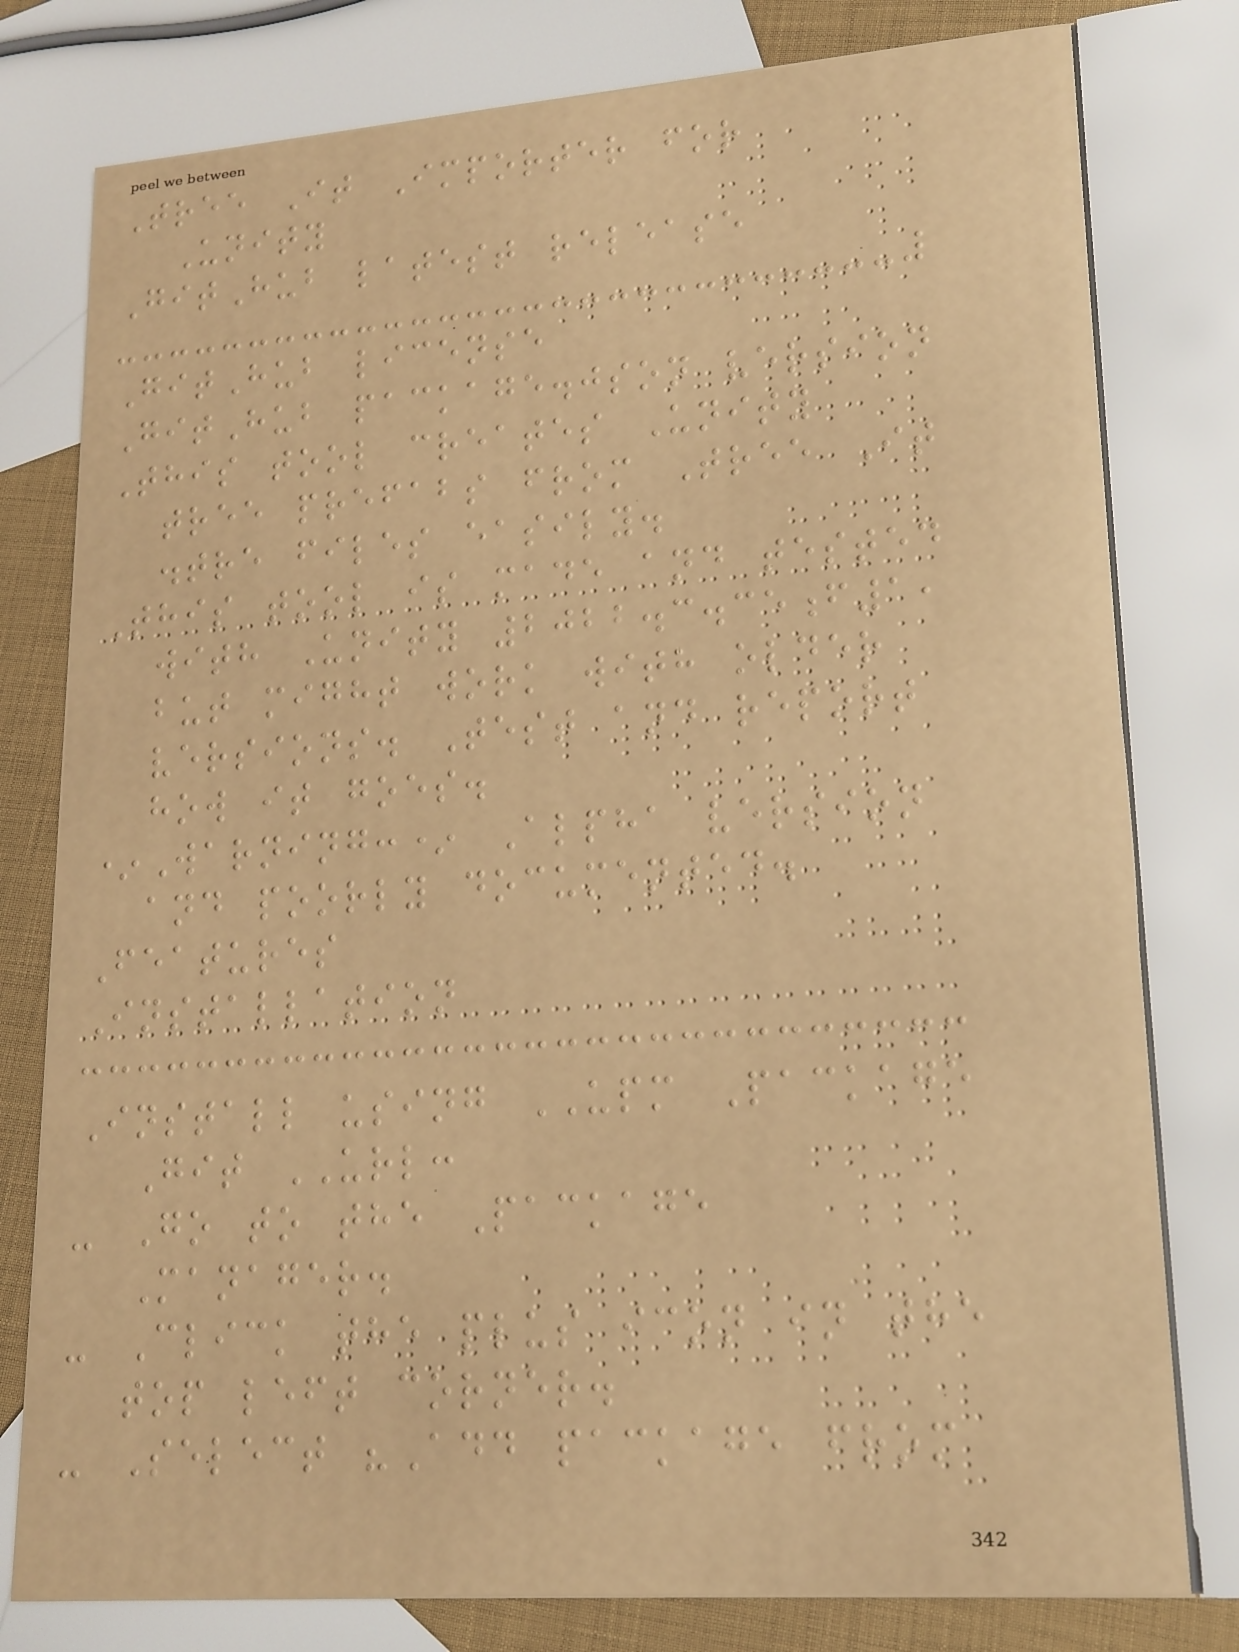Tree It Importer for
Unity
GitHub latest release
GitHub license
GitHub package.json version
This tool creates Unity
tree prefabs from Tree It
.tre files easily.
This tool is made and tested
with Unity 2022.3.35f1,
but might work with older
versions. Test and report
how it goes.
*Warning:* Alpha version
and poorly documented.
Features
Installation
Install using UPM Package
Git URL:
- Go to the Package
Manager.
- Click the plus icon in the
top left corner.
- Select "Add package from
